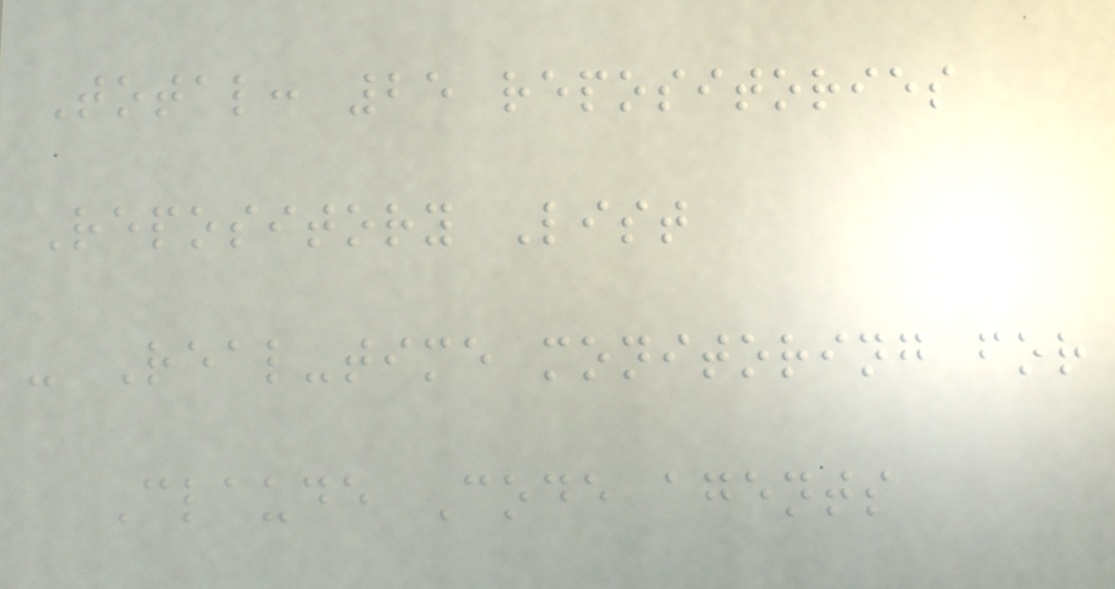Total: 25 repositories
Repository List
- Real-time monitoring for
Claude Code agents
